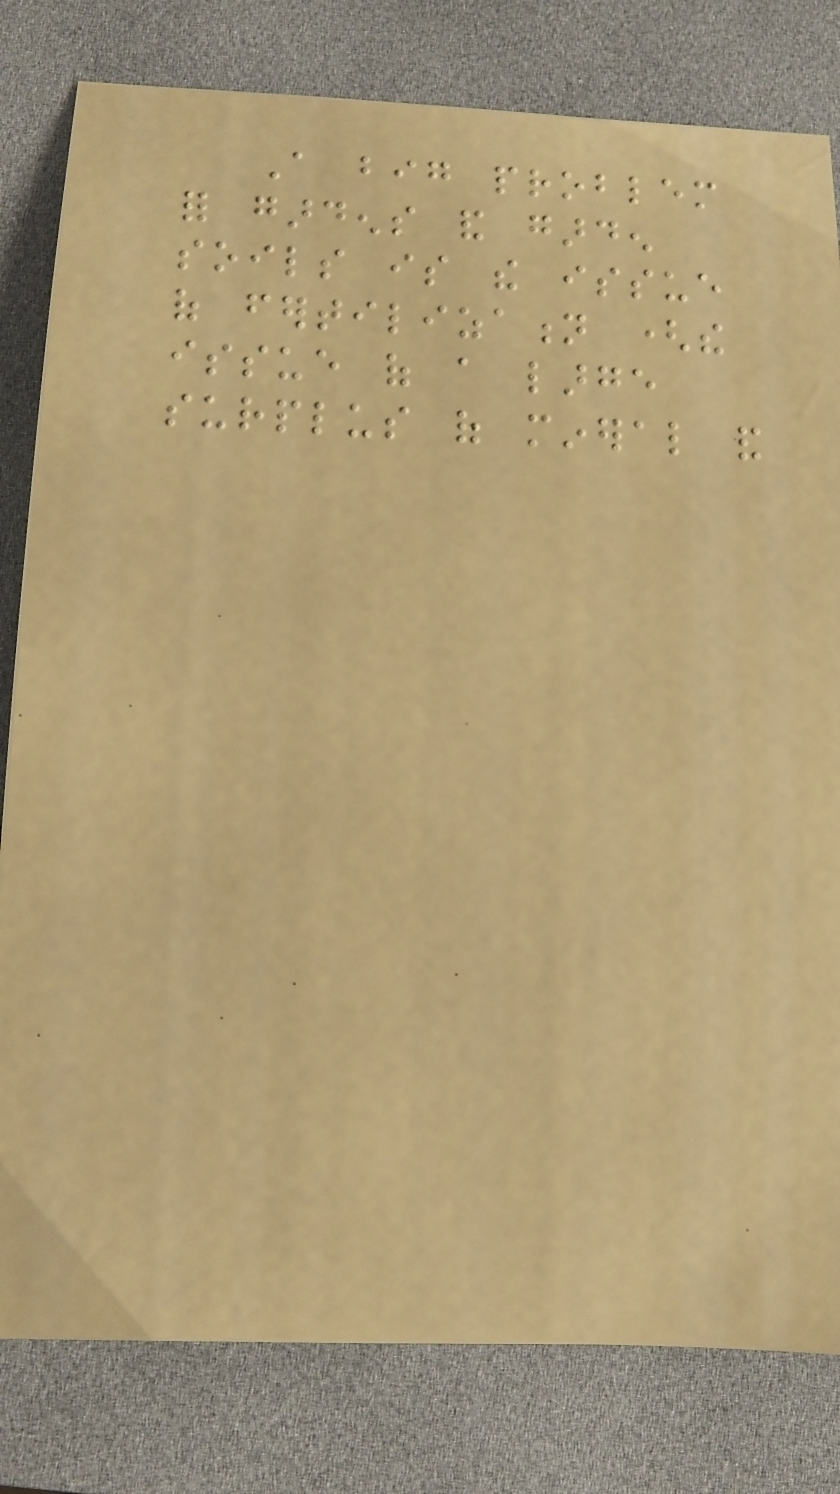A big problem
for gardens and garden
soils is the issue
of fertilization (the
issue of a large
surplus of mineral and
